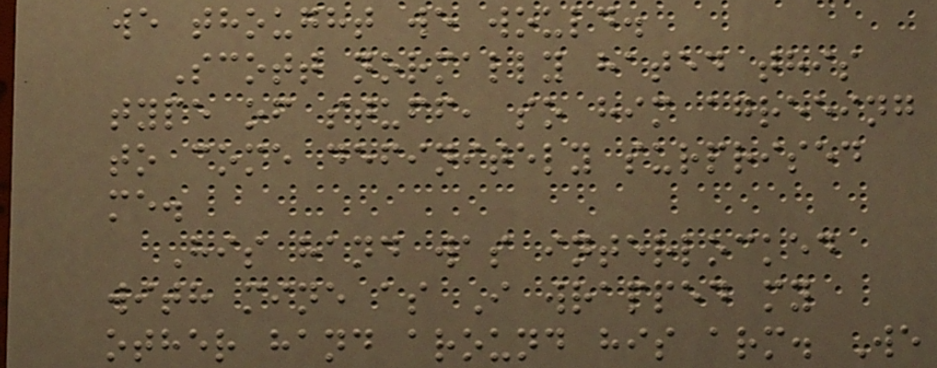we thought we would.
Scott normally hated this
type of stuff, so him agreeing
to come definitely surprised
me.
His hand was interlocked
with mine as I wrapped my
other hand around his arm. We
